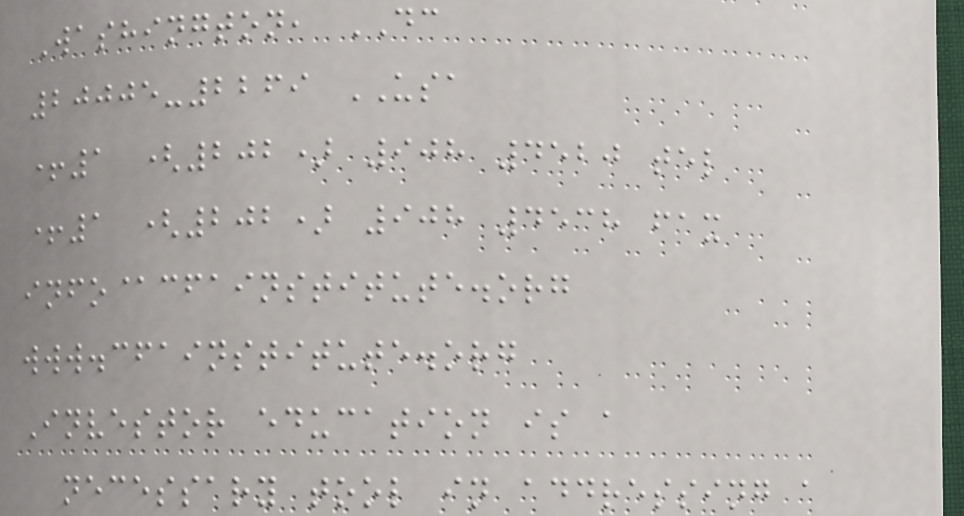Washington, DC
20005-2269 USA
+1 (202) 908 4520 tel
+1 (202) 908 4538 fax
info@cfainstitute.org
www.cfainstitute.org
Investor education is a
necessary tool in addressing a
